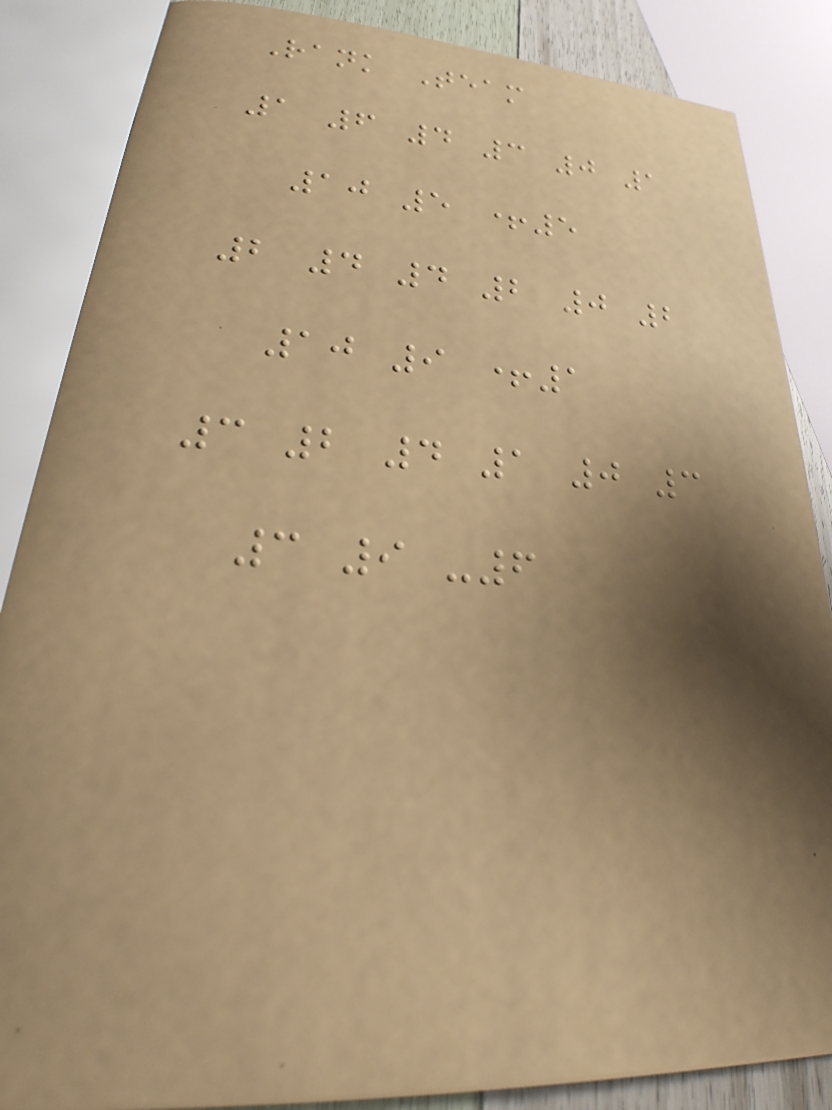Rank Team
1 6 4 3 0 1
10 5 +5
2 4 4 2 0 2
10 9 +1
3 2 4 1 0 3
3 9 -6
